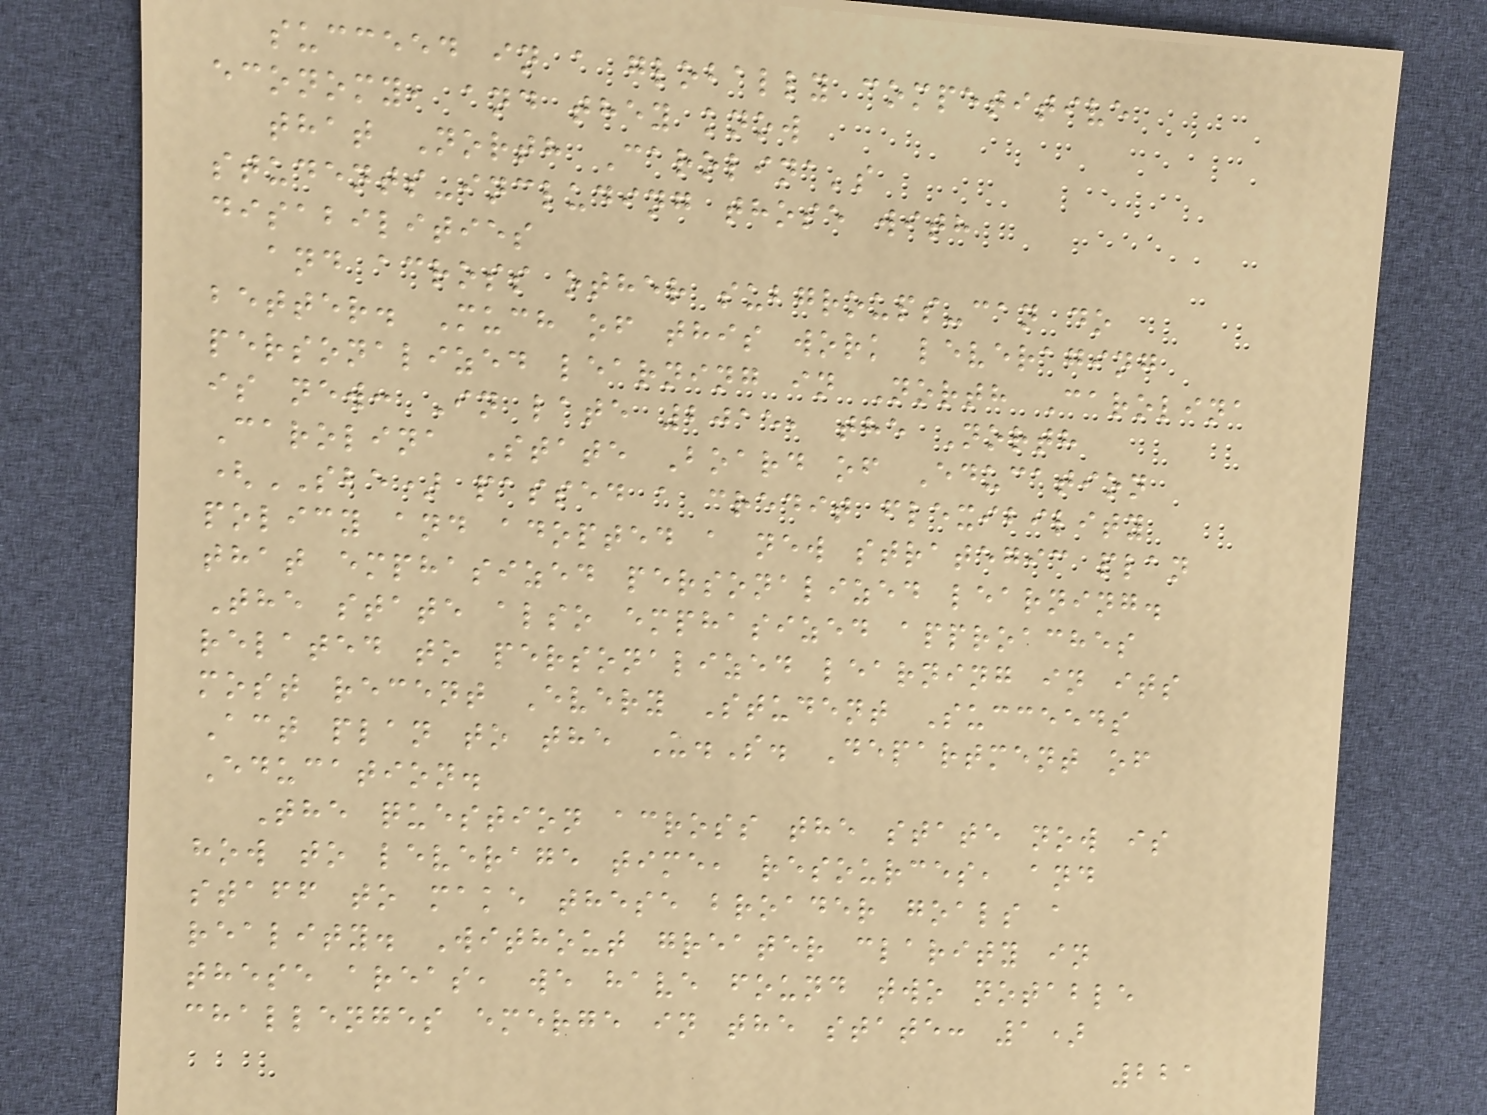succeed in a globally competitive
economy, and they know
that North Carolina's
students-including those with
disabilities
and across other subgroups-can do
better. Much of this work leveraging
personalized learning in North Carolina
is new: In late 2015, the North
Carolina State Board of Education
(SBE) passed a credit flexibility
policy and adopted a new strategic plan
that emphasized personalized learning.
The state also emphasized approaches
related to personalized learning in its
most recent Every Student Succeeds
Act plan to the U.S. Department of
Education.
The question across the state now is
how to leverage time, resources, and
staff to make these broader goals a
reality. Without greater clarity in
these areas, we have found two notable
challenges emerge in the state: 1)
221
